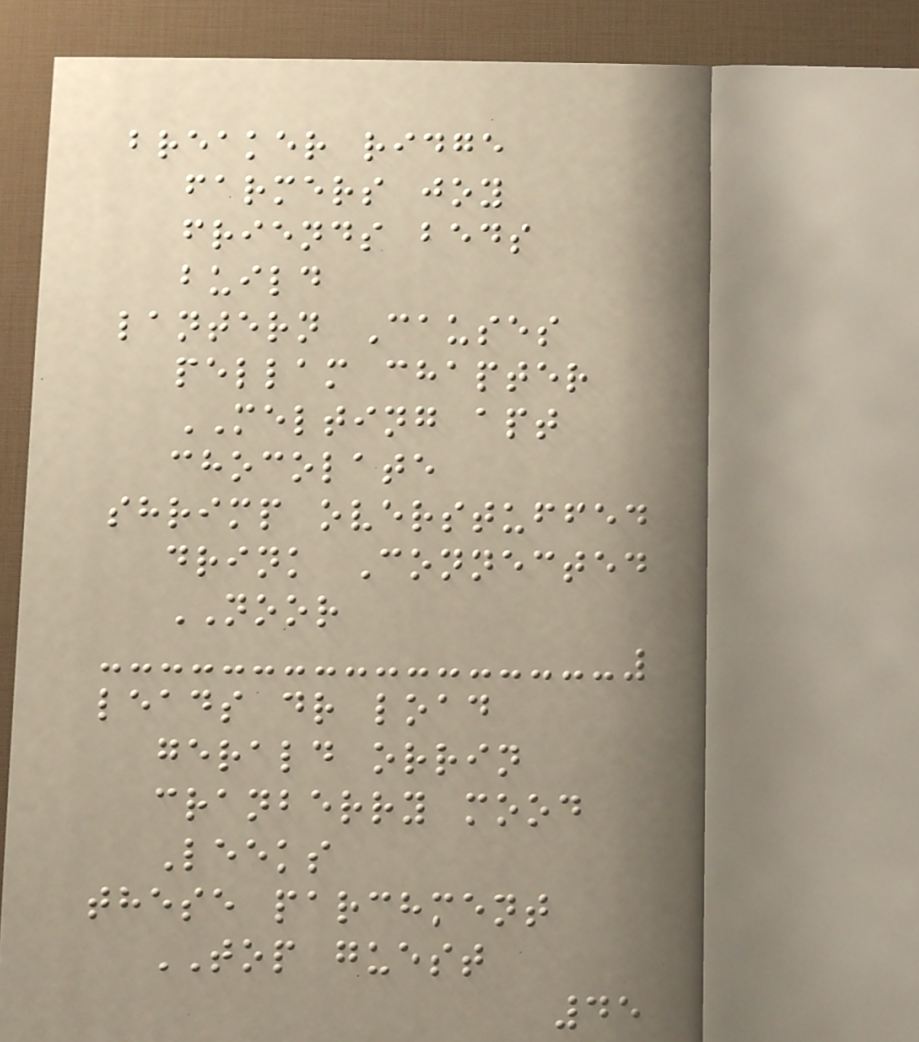breaker ridge
farmers joy
friends beds
build
lantern Causes
pellam chapter
MELTING apt
chocolate
shrimp overstuffed
drink Connected
NOOR
leads dr load
gerald orrin
cranberry mood
Leeks
these parchment
TOP guest
45
